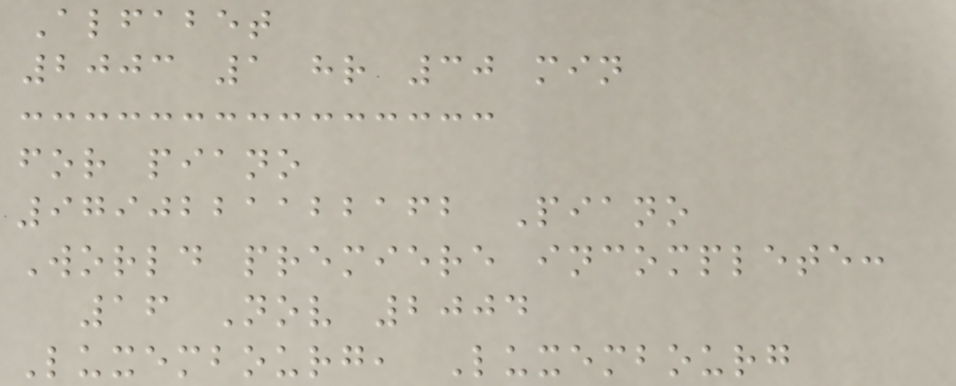Alfabet
2003 1 hr 30 min
for piano
9790221122162 Piano
World premiere incomplete:
16 Nov 2004
Luxembourg, Luxembourg
